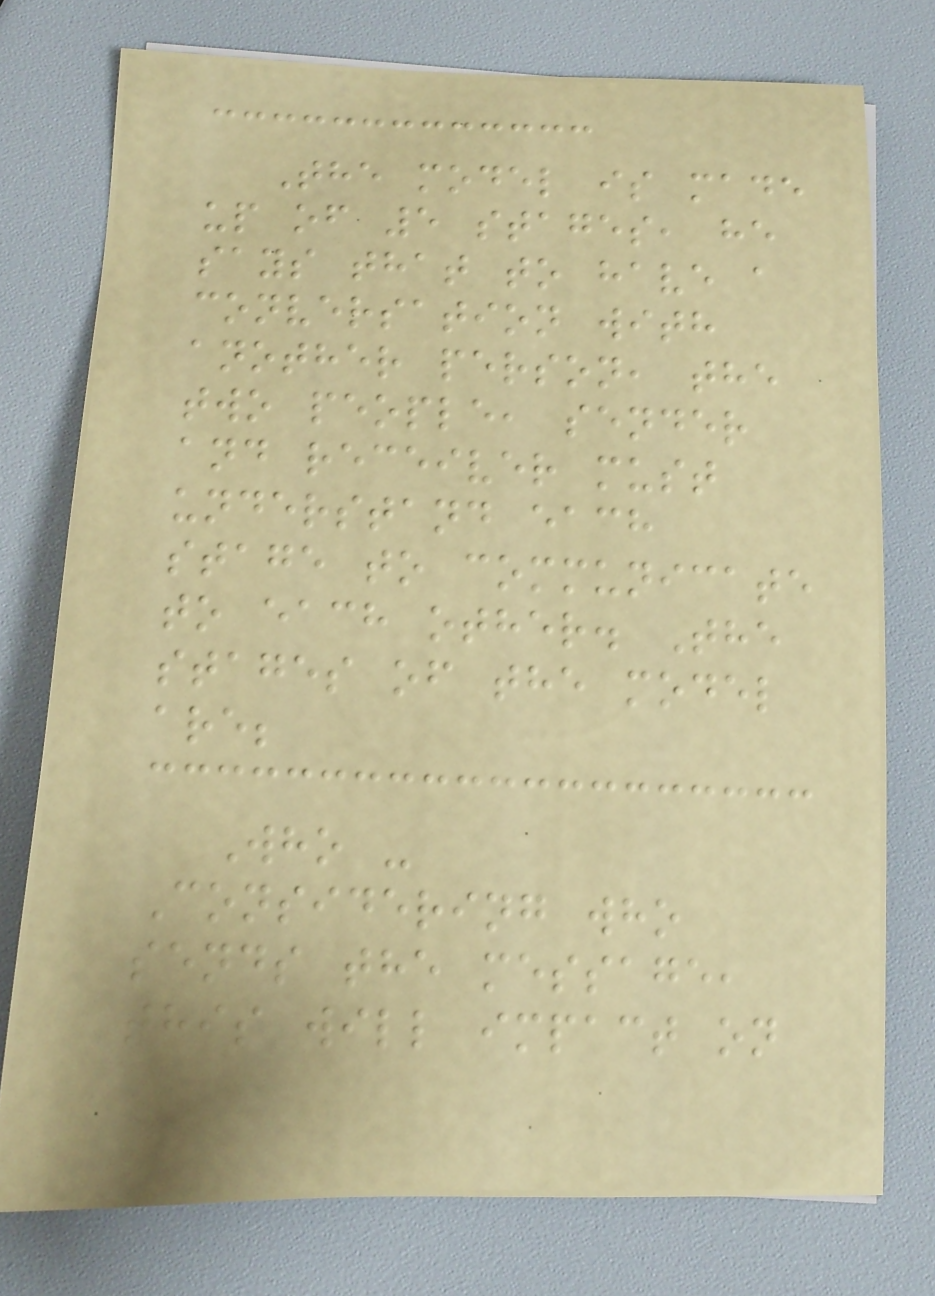The model is made
up of 5 stages, he
says that to have a
conversation with
another person, the
two people, sender
and receiver must
understand each
stage to communicate
to each other. The
stages of the model
are;
Who -
Considering who
sends the message,
this will impact on
